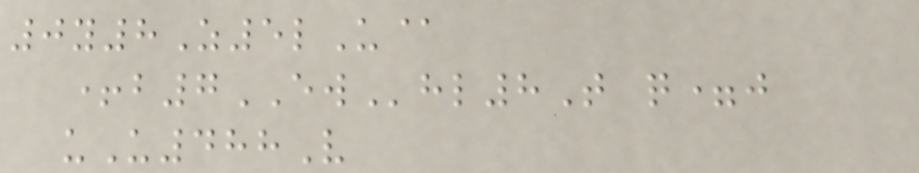0y8Z5lU@
+b7EWhl8T q=j
uU488V
